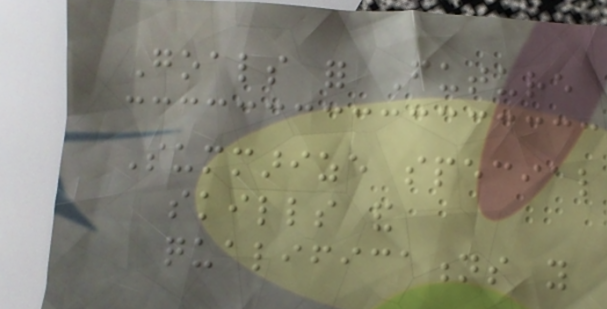Goals for Future
Summarize special
skills and
qualifications you
